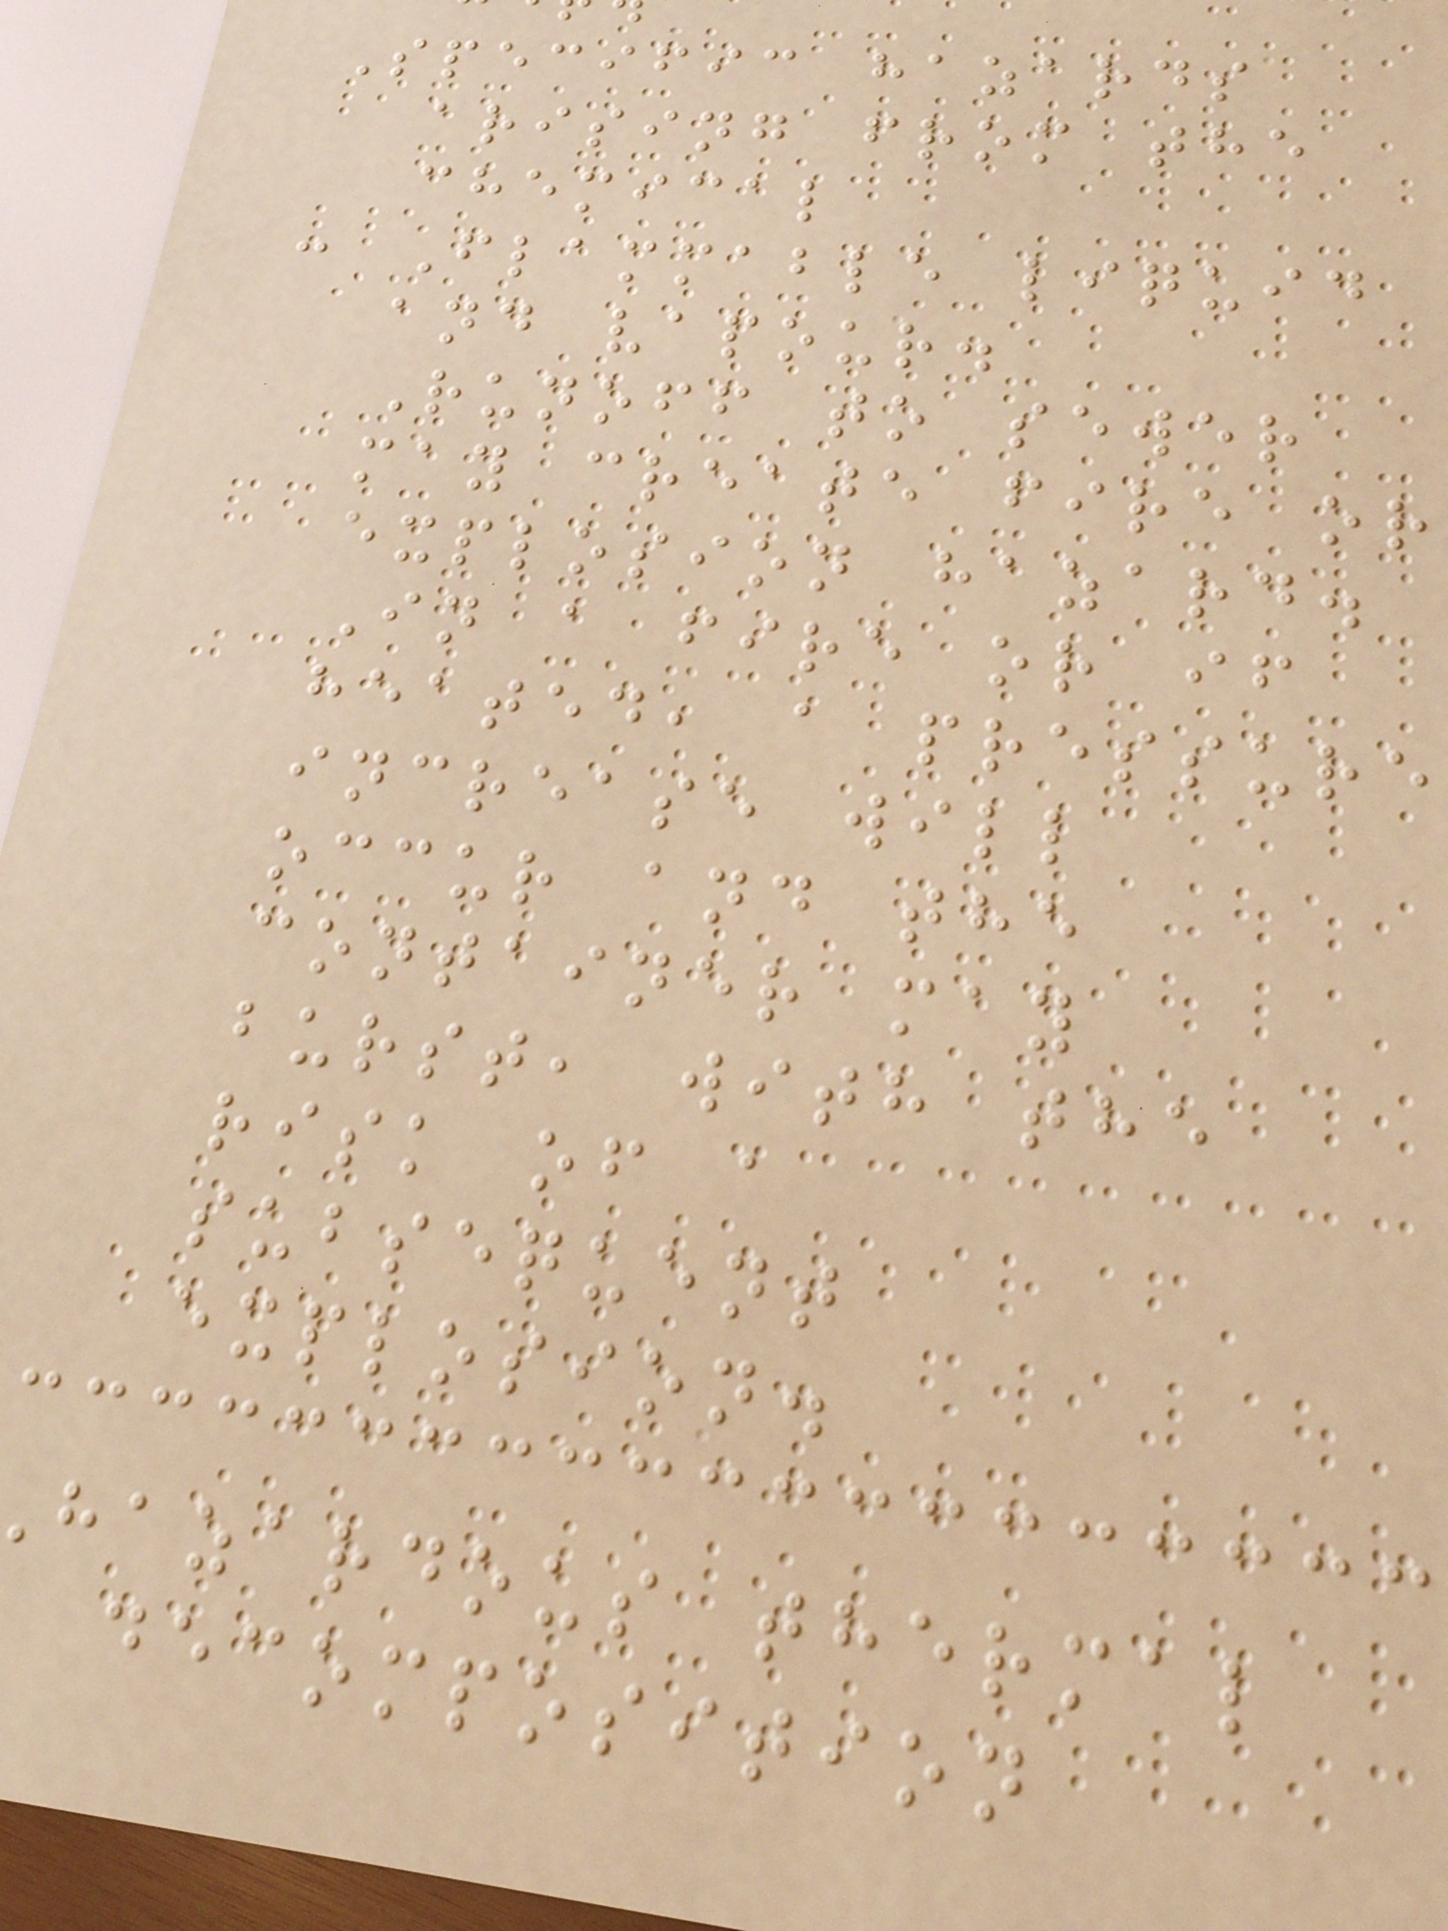Specific hazards
arising from the
chemical
: Flammable liquid
and vapour.
Runoff to sewer
may create fire or
explosion hazard.
In a fire or if
heated, a pressure
increase will
occur and the
container may
burst, with the
risk of a
subsequent
explosion.
hazardous thermal
decomposition
